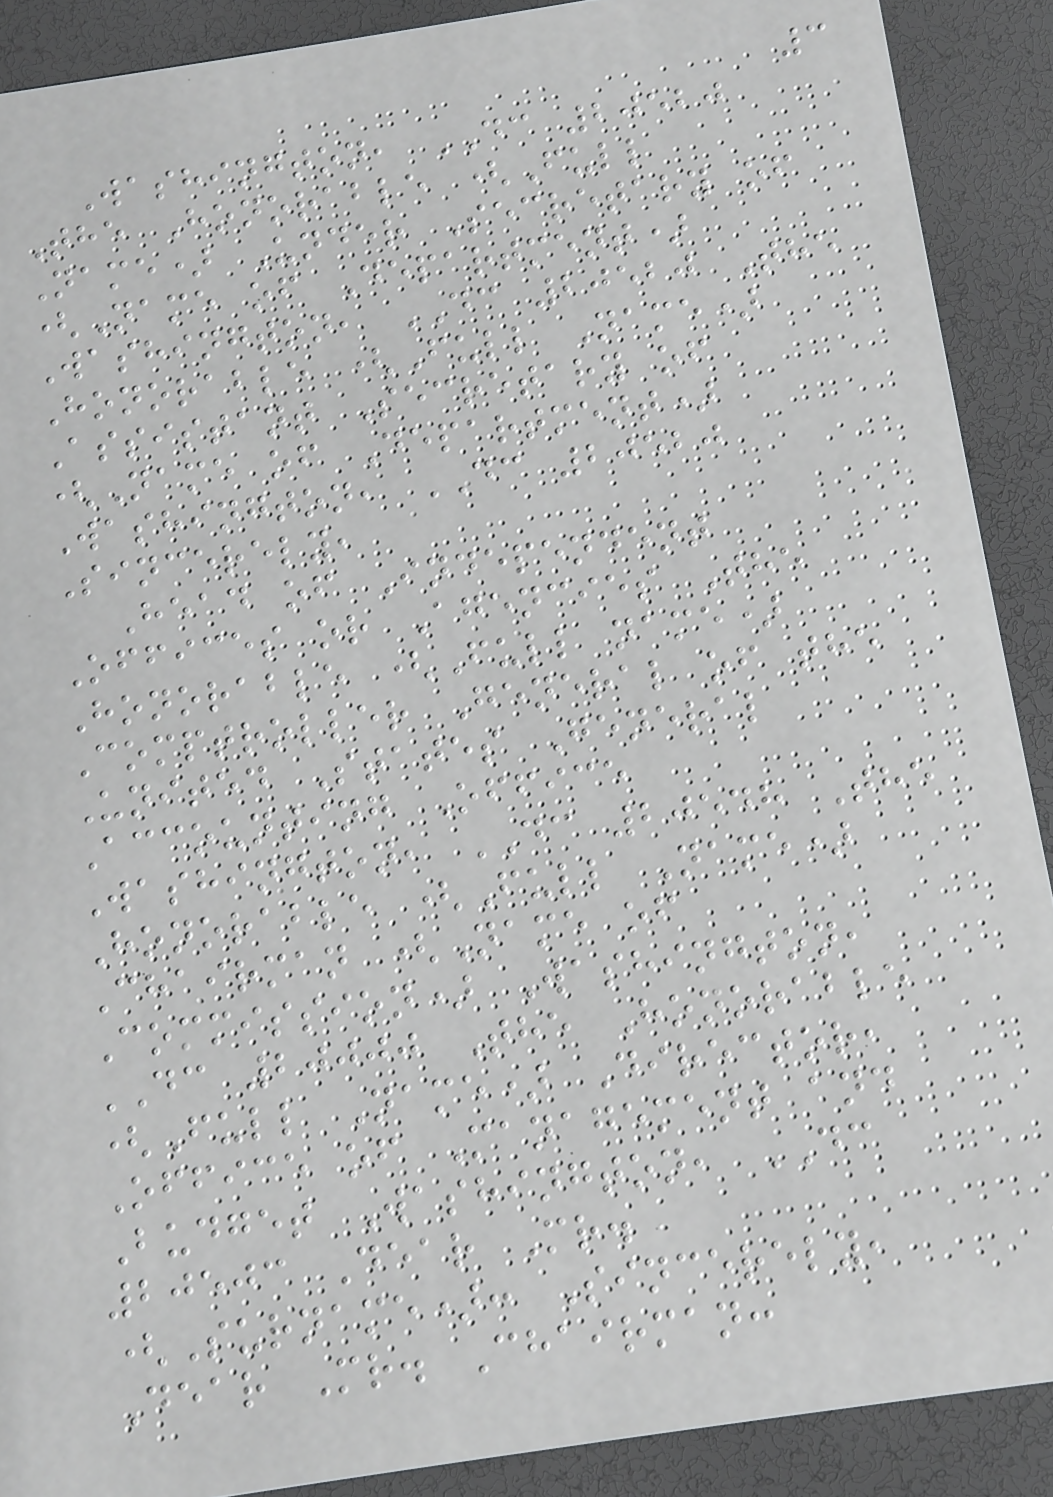3
Washington, DC 20520
The Honorable (Full
Name) Under Secretary of
(Name of Department)
Washington, DC 20520 The
Honorable (Full Name)
Assistant Secretary of
(Name of Department)
Washington, DC 20520
Sincerely,
Head of Independent
Offices or Agencies The
Honorable (Full name)
Comptroller General of the
United States General
Accounting Office
Washington, DC 20548 The
Honorable (Full Name)
Chairman (Name of
Commission) Washington,
DC 20000 The Honorable
(Full Name) Director,
Office of Management and
Budget Washington, DC
20503 Dear Mr.
(Surname): Sincerely,
Dear Mr. Chairman:
